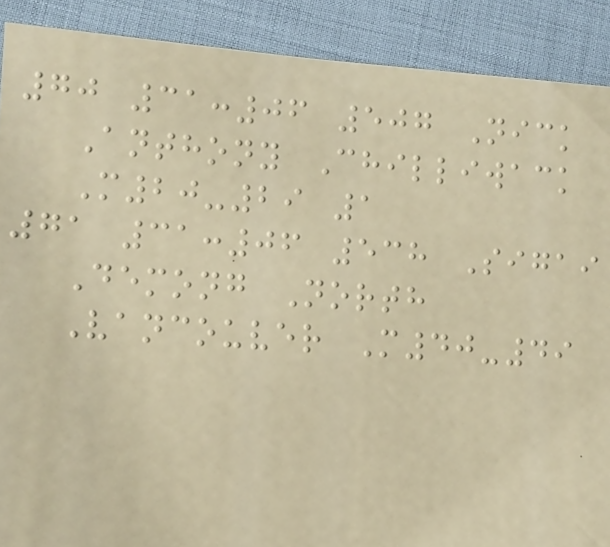70 31:06 507 Nick
Anthony Chilliwack
M20-29 1
71 31:06 538 Sigai
Demong North
Vancouver M40-49
